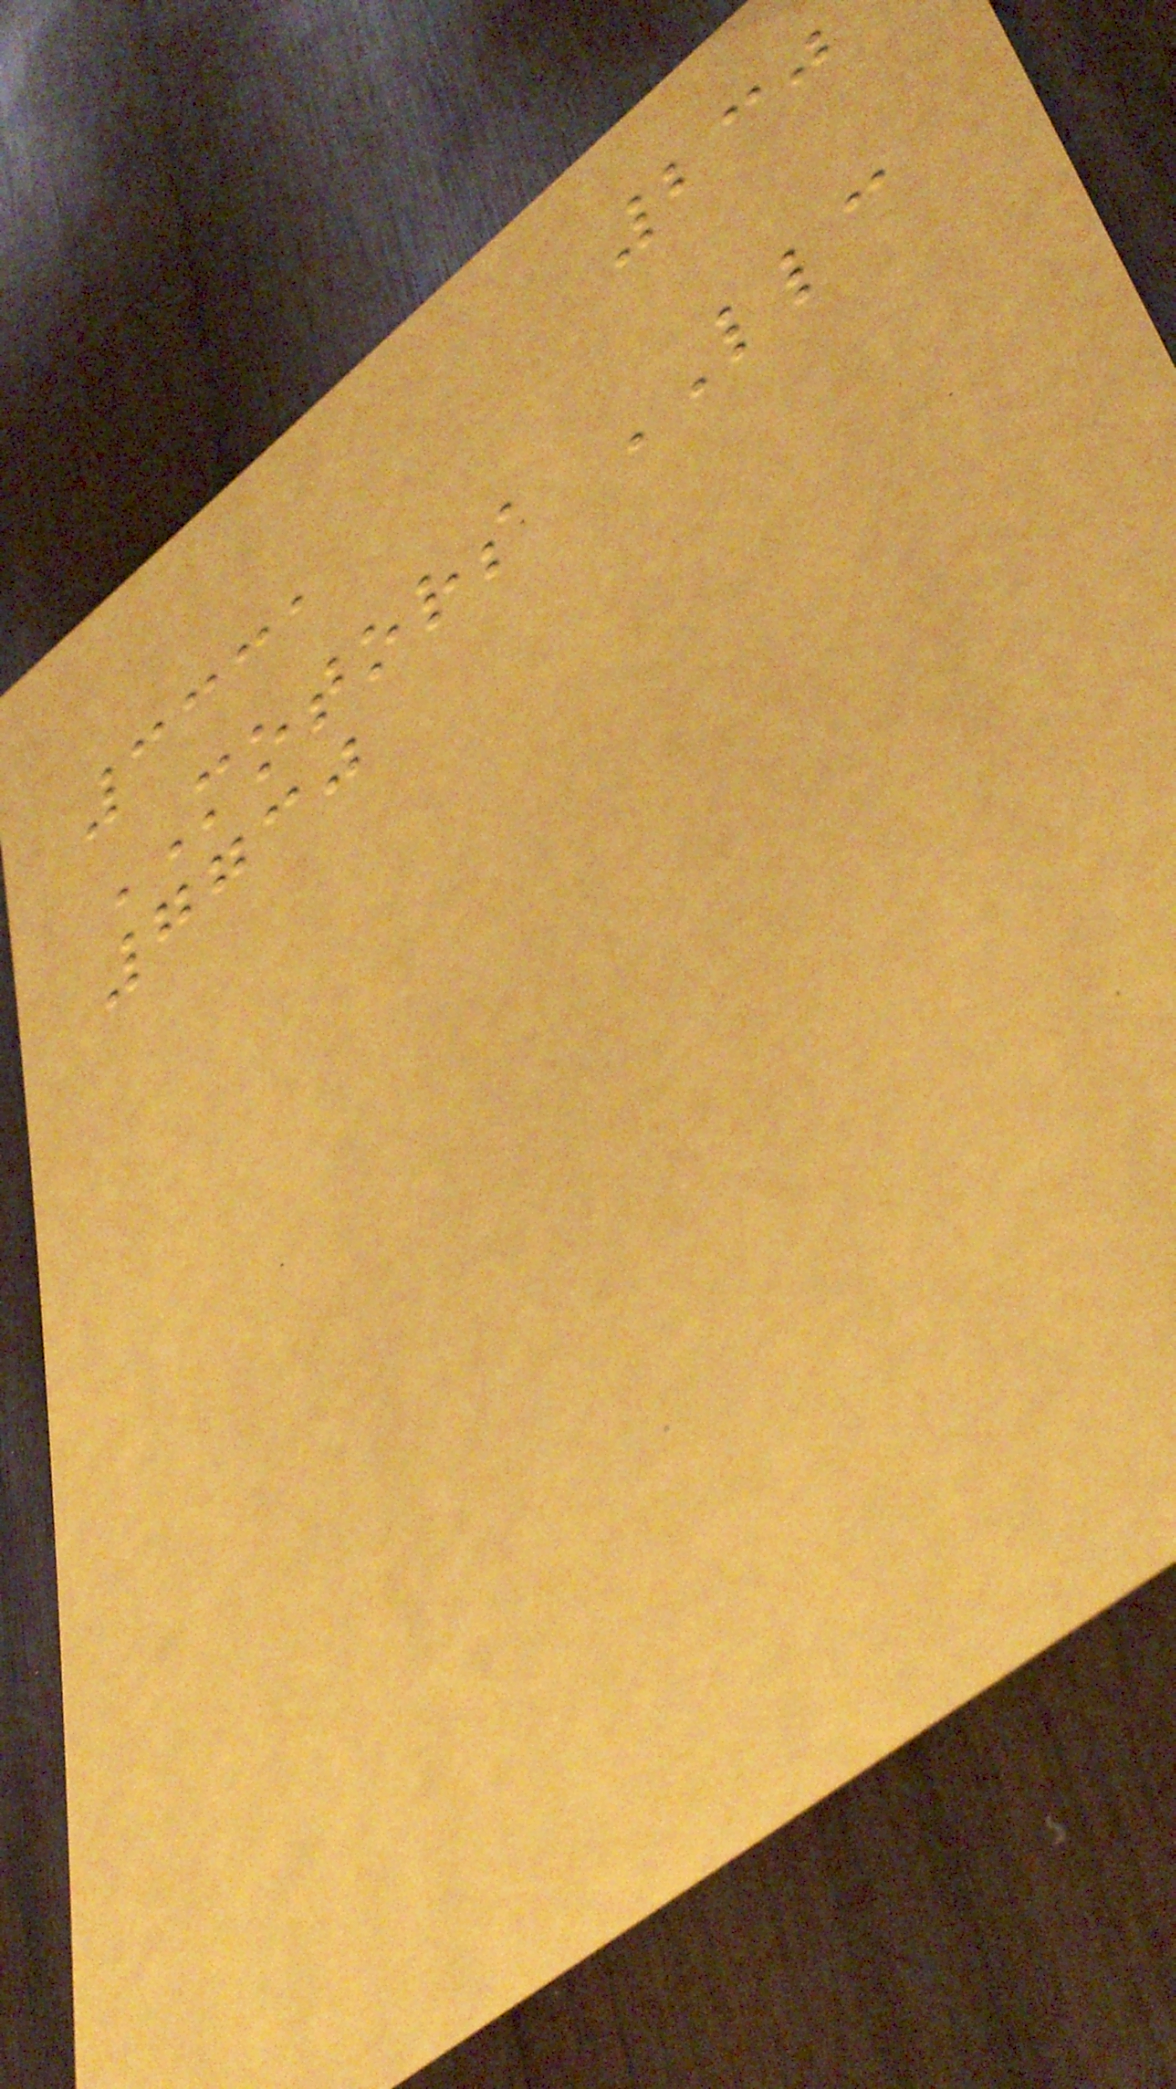230
3331
MOTORS LLC
7730
